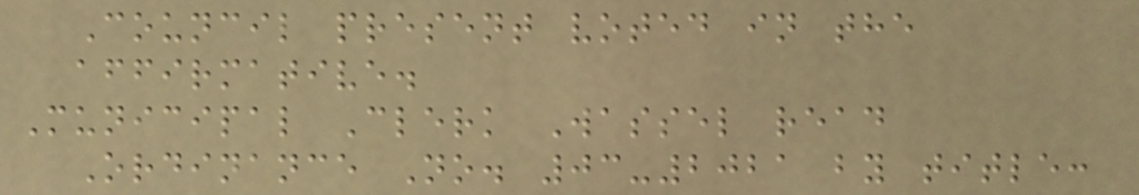Council present voted in the
affirmative.
Municipal Clerk Wassel read
Ordinance No. 03-2021 by title:
